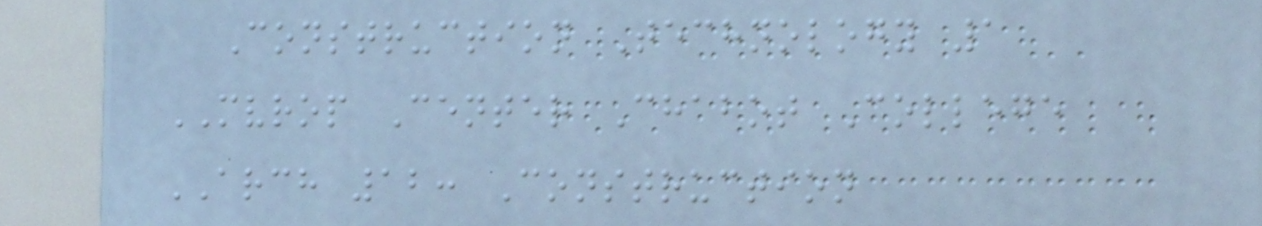Construction Technology 1
MVROP Center Chabot College
ARCH 12: Construction
